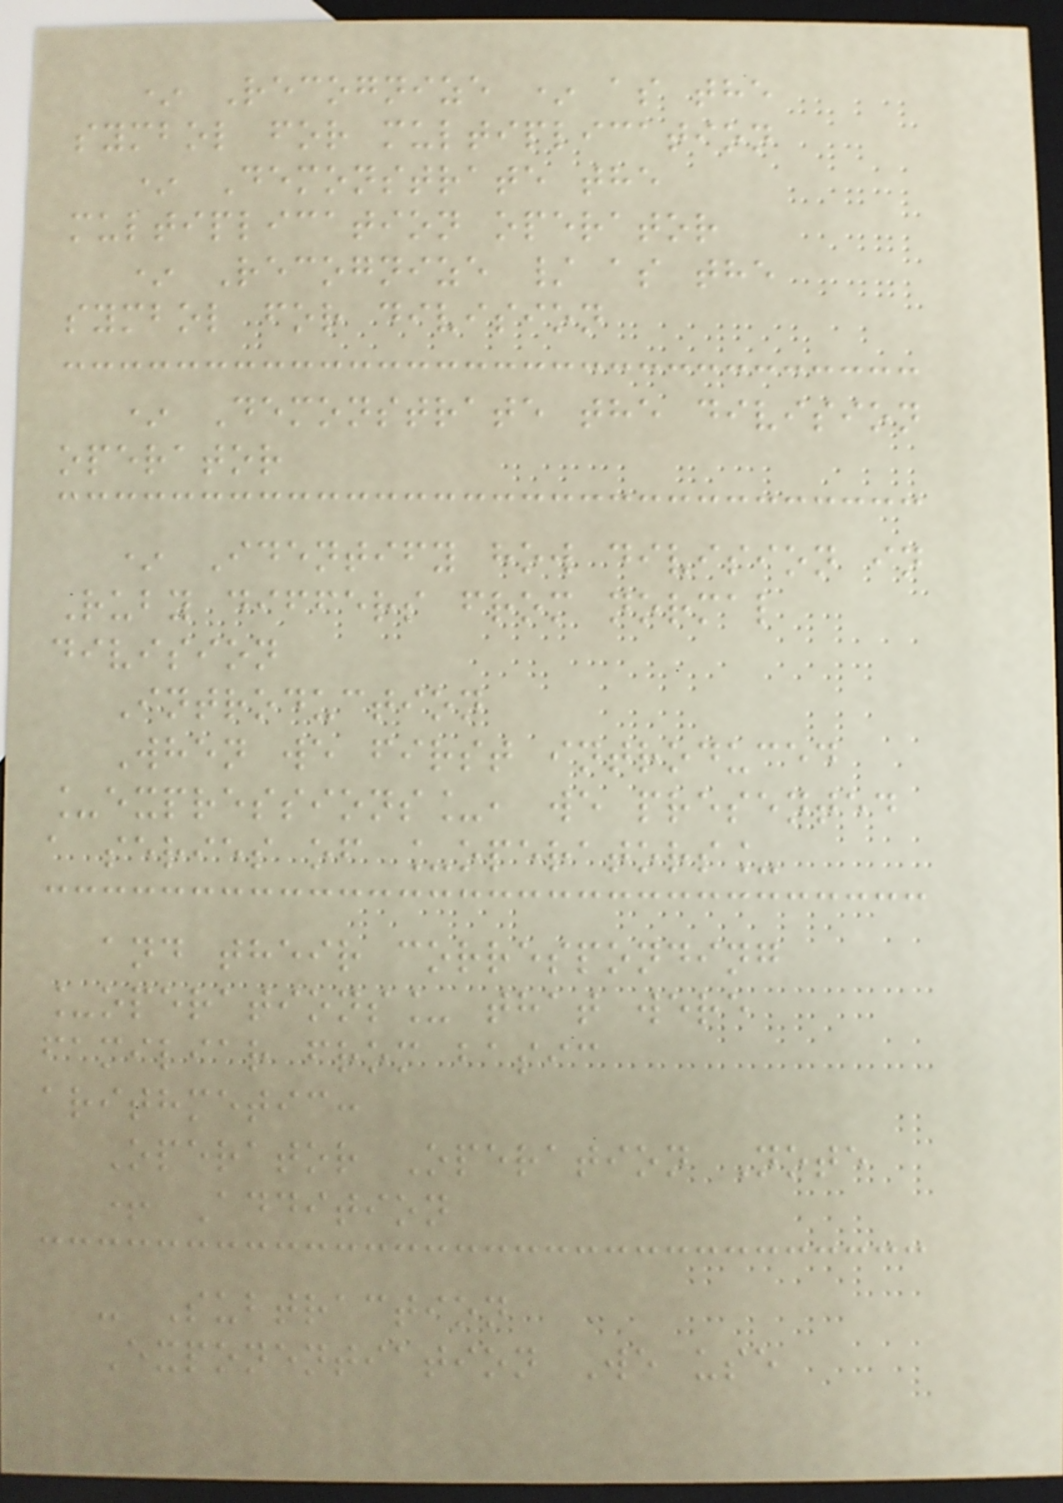* Recognize * as the
symbol for multiplication
* Demonstrate the
multiplication operator
* Recognize / as the
symbol for division
* Demonstrate the division
operator
* Identify how division in
Ruby differs from normal
division
Introduction
When we first introduced
_expressions_, we presented
a series of _operators_
and their corresponding
_operations_ that were
familiar from basic
arithmetic:
Operator Operation Note
+ Addition
- Subtraction
Exponentiation We use
